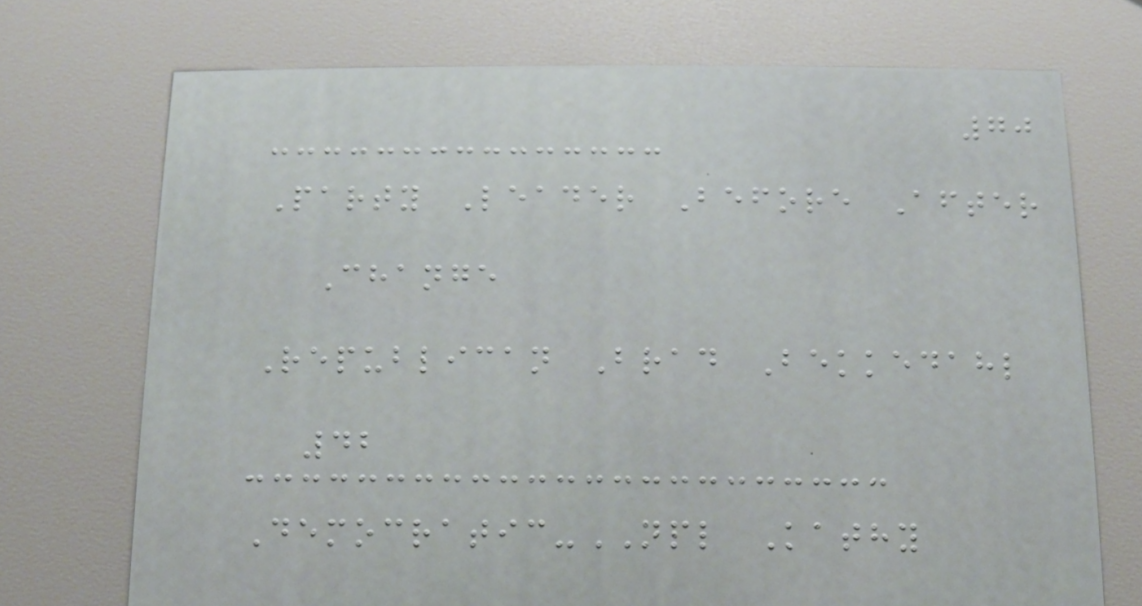70
Party Leader Before After
Change
Republican Brad Bekkedahl
42
Democratic-NPL Kathy
